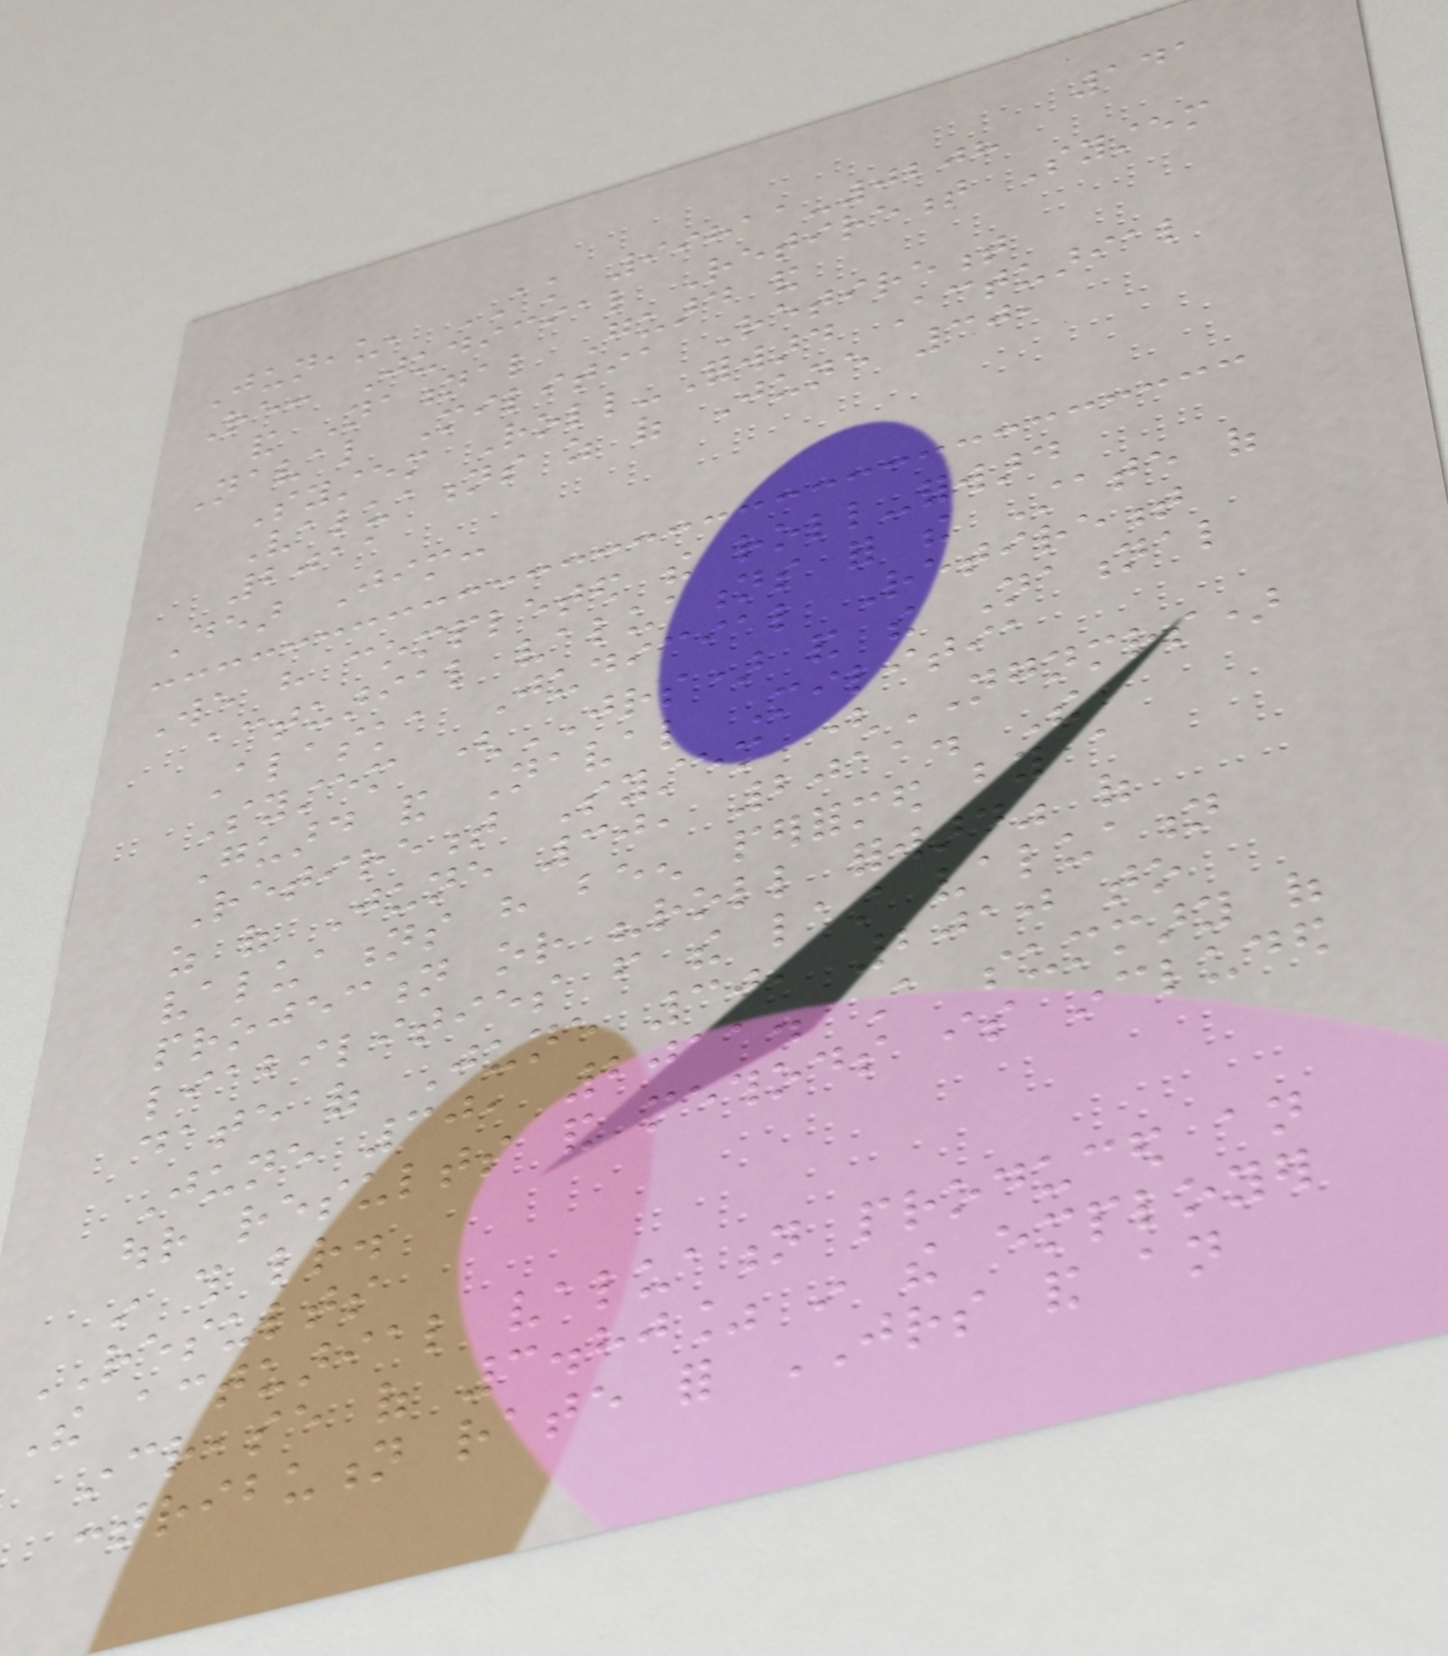141
Juneau, AK 99811-0208
Re: Judicial Retirement System
and National Guard and
Naval Militia Retirement
System Roll-Forward Actuarial
Valuations as of June 30,
2011
Dear Jim:
We have completed the roll-forward
actuarial valuations for the State of
Alaska Judicial Retirement
System (JRS) and the National
Guard and Naval Militia
Retirement System (NGNMRS)
as of June 30, 2011. The
valuations have been performed by a
projection or "roll forward" of
liabilities from the last valuation
date of June 30, 2010 to
June 30, 2011. A summary of
our results and methods is included
in this letter.
RESULTS
The actuarial valuation produced an
increase of 3.80% in the employer
contribution rate for JRS and an
